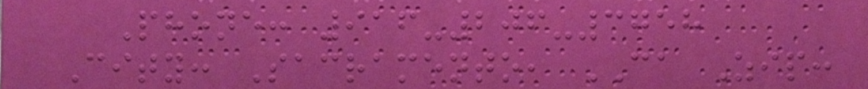Phone: 916-206-3758
City: Sacramento, CA Zip:
